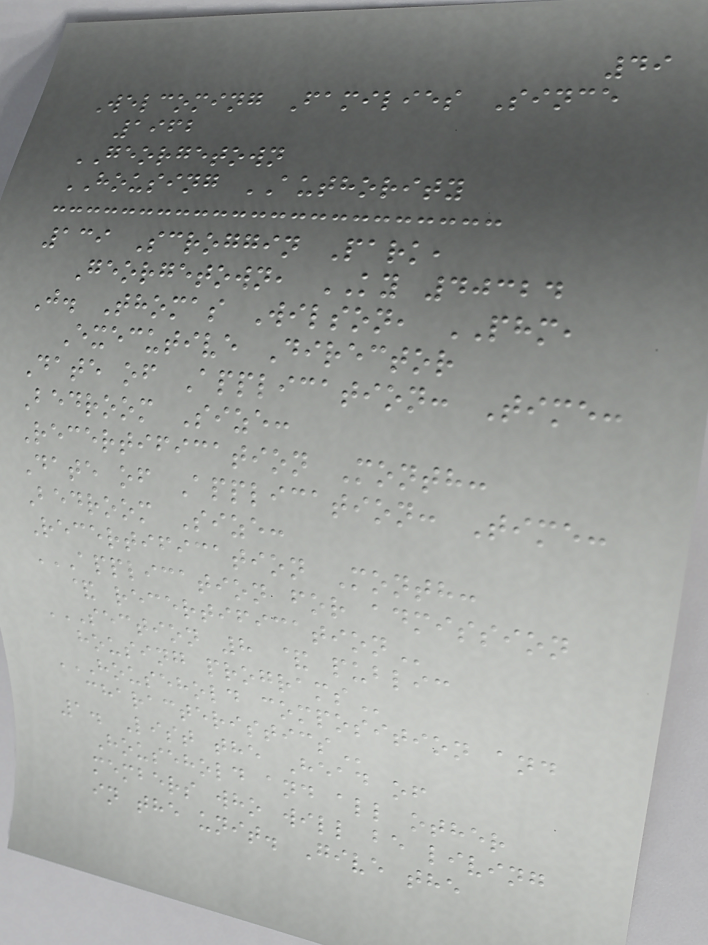49
Welcoming Families Since
1962
GEORGETOWN
HOUSING AUTHORITY
139 Scroggin Park,
Georgetown, KY 40324
J. Thomas Wilson, PHM,
Executive Director
Date of Application: Time:
Bedroom Size:
Recertification Month:
Date of Application: Time:
Bedroom Size:
Recertification Month:
APPLICATION FOR ADMISSION
& RECERTIFICATION
SECTION 8 & PUBLIC
HOUSING PROGRAMS
HOUSEHOLD COMPOSITION AND
CHARACTERISTICS
1. List the Head of
Household and all other
members who will be living
in the unit. Give the
